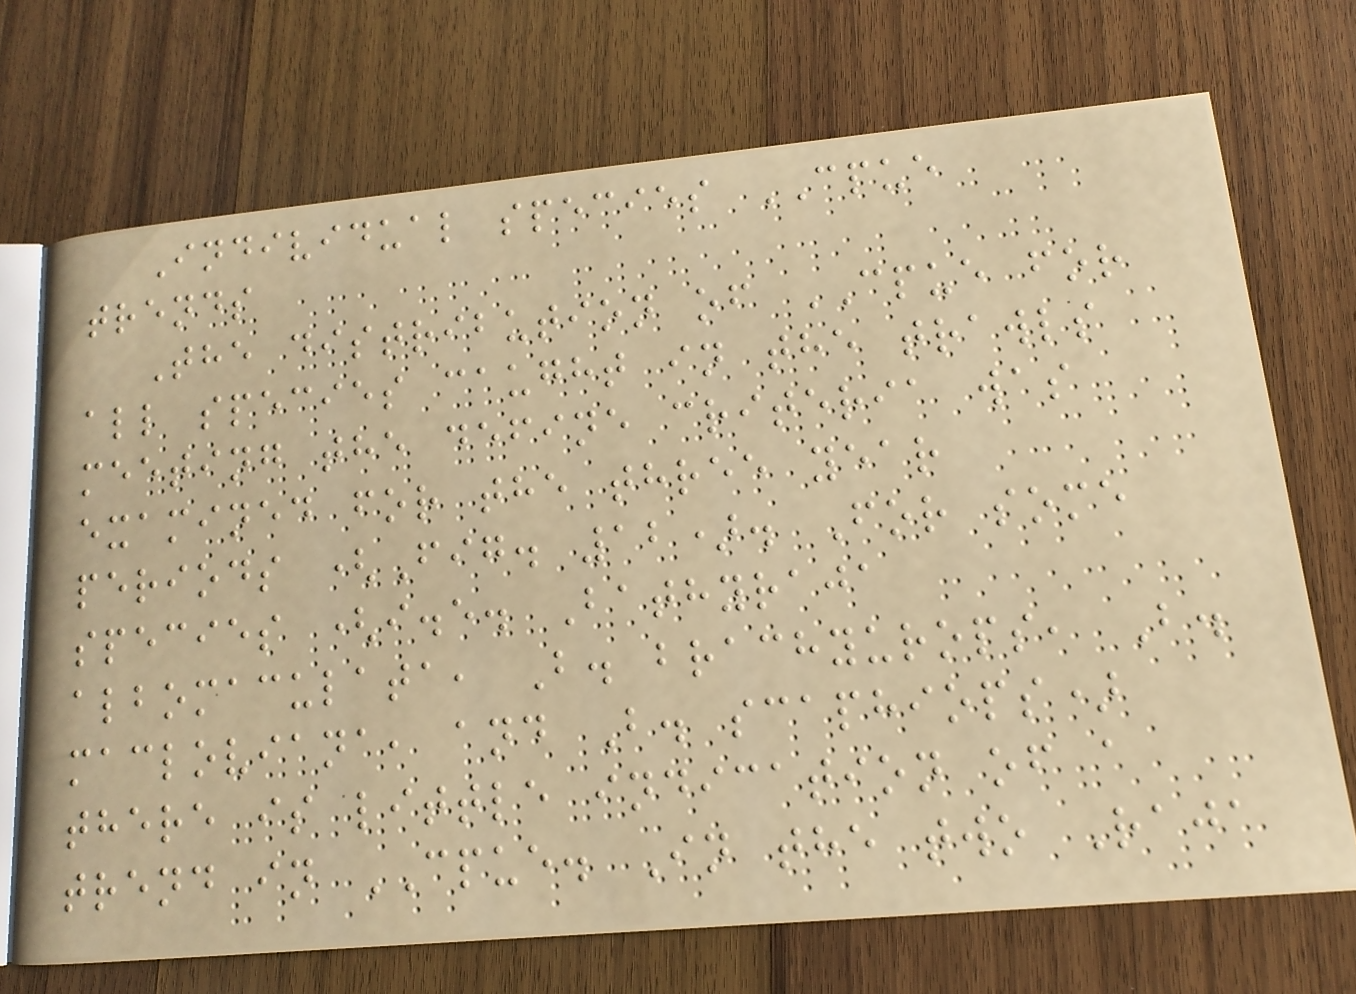Individual species CPUE
trends
The distribution of CPUE for
all species caught in the trawls
meeting the define criteria was
examined for the three year
periods (Fig. 12). For some
species (i.e. Bathyraja
albomaculata, B. brachyurops, B.
macloviana, and B. scaphiops)
there is little indication of a
trend in CPUE. In the two Raja
